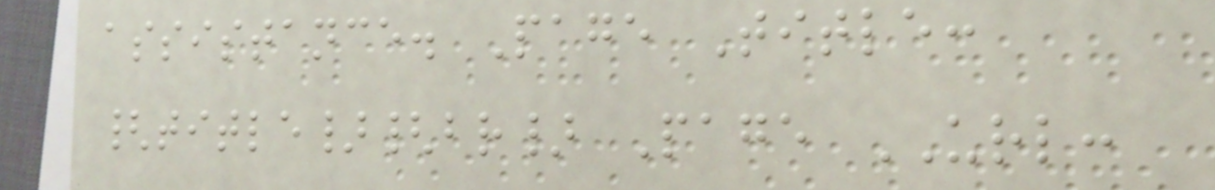assistance. Page Title:
{title}{br} Page URL:
